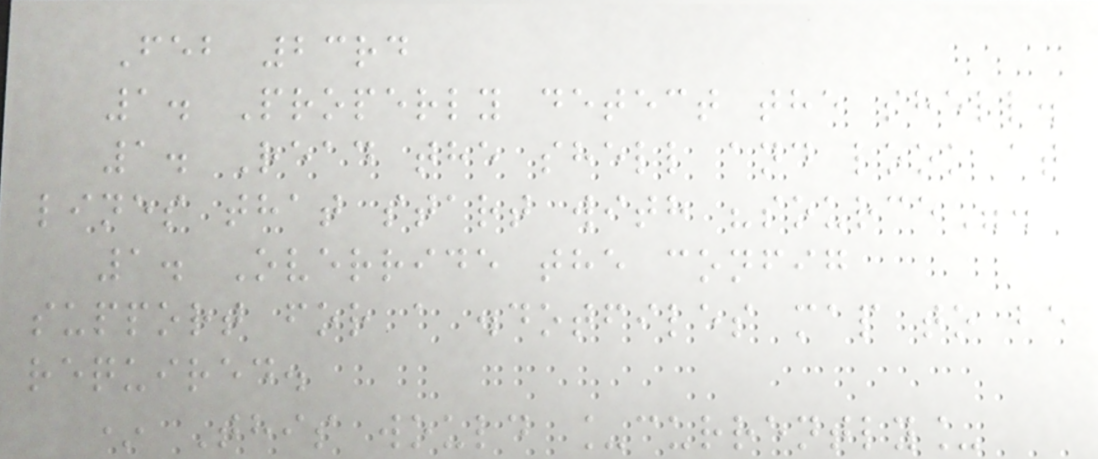Feb 23rd
1. Properly detect the shell.
1. Read the shell and look at
lines that start with "source".
1. Override the config
support for a .dotfiles map to be
required.
* This would _currently_
